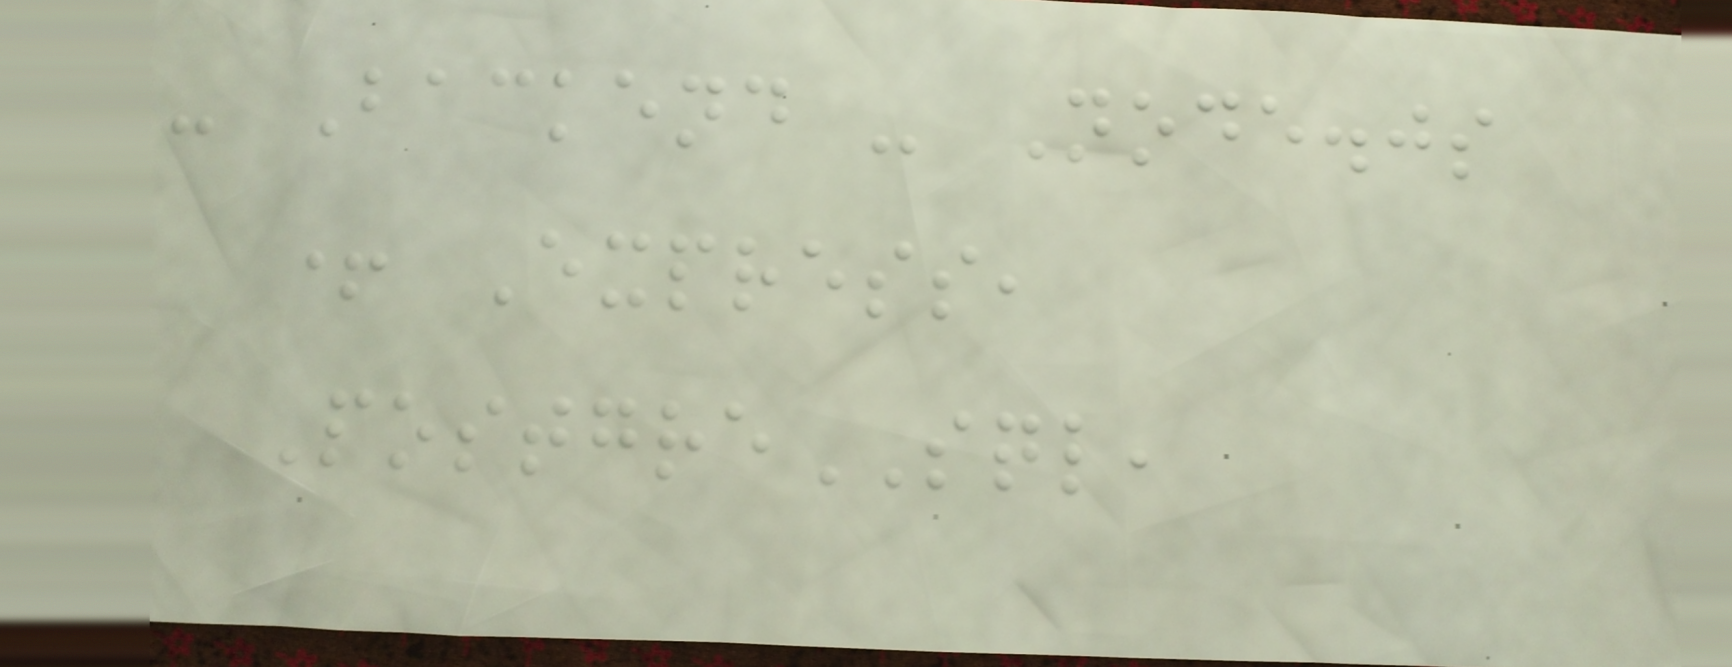- Backend - Node.js
+ Express,
PostgreSQL,
